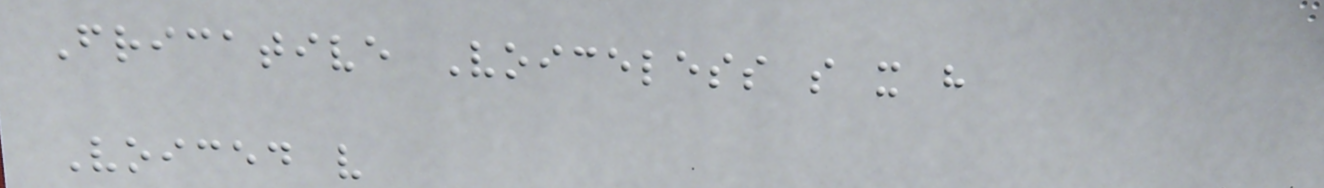Fricative Voiceless s x h
Voiced v
